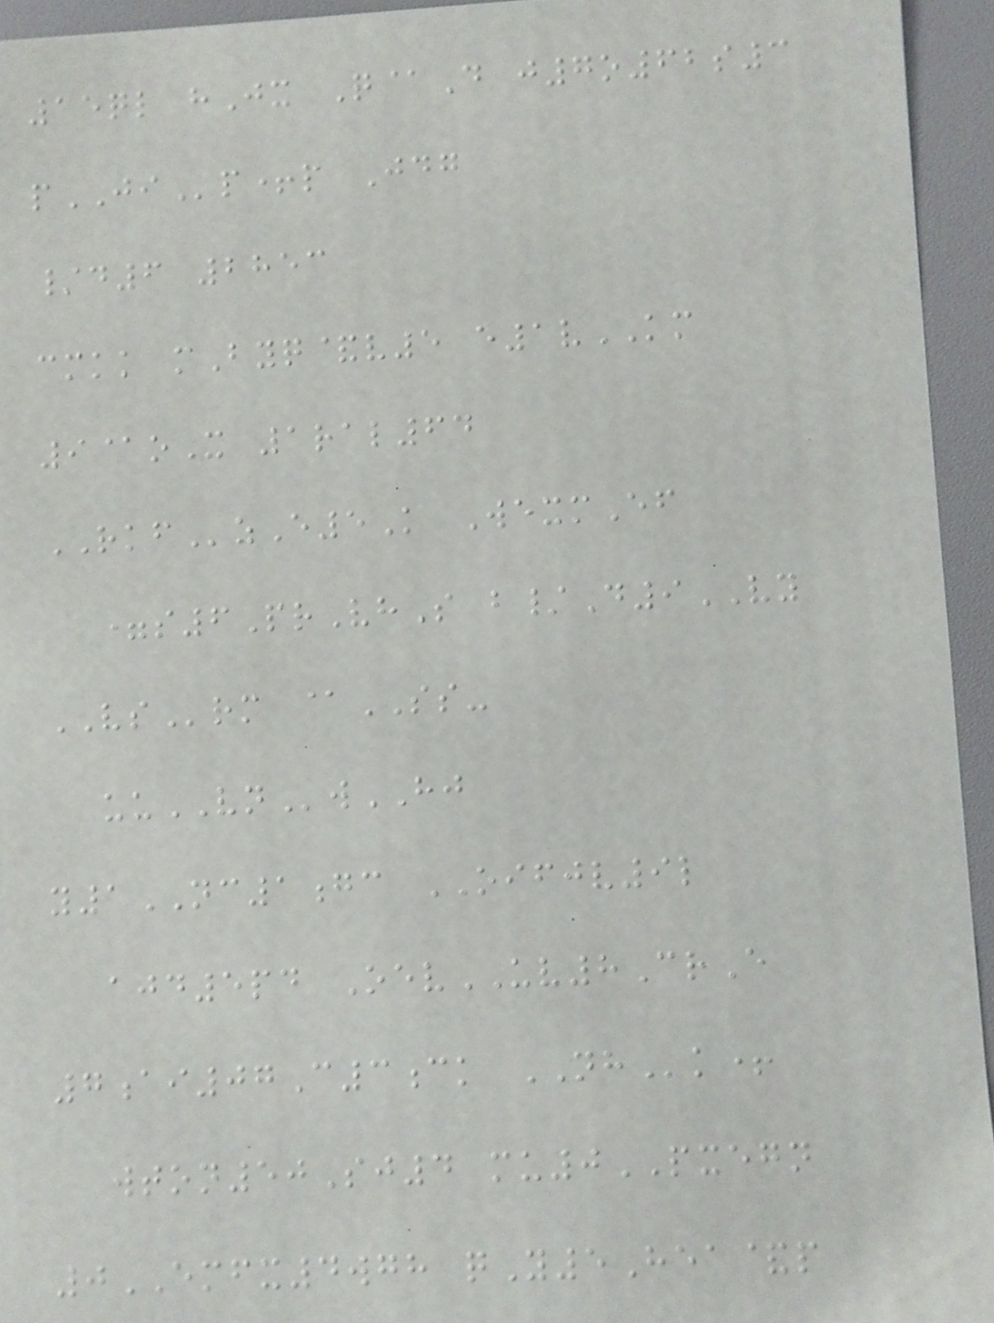15ql hJx Q@D j7o62s3
pJIp+p Jdg
/d6 2853
cmkk mByq&v5 e1vKM
9@oX 1ral64
RKFzE5K WexmEf
=s6PrVhS b/D9VY
VSrm @SS-
uuVNwHJ
y1NC1gc OIFJV9l
ajd5pd OevUV8CrE
7ai07C3ck NHk+
wton50Sj4 mu0PXEGN
0EMFX4wgh qY5Hea&p
